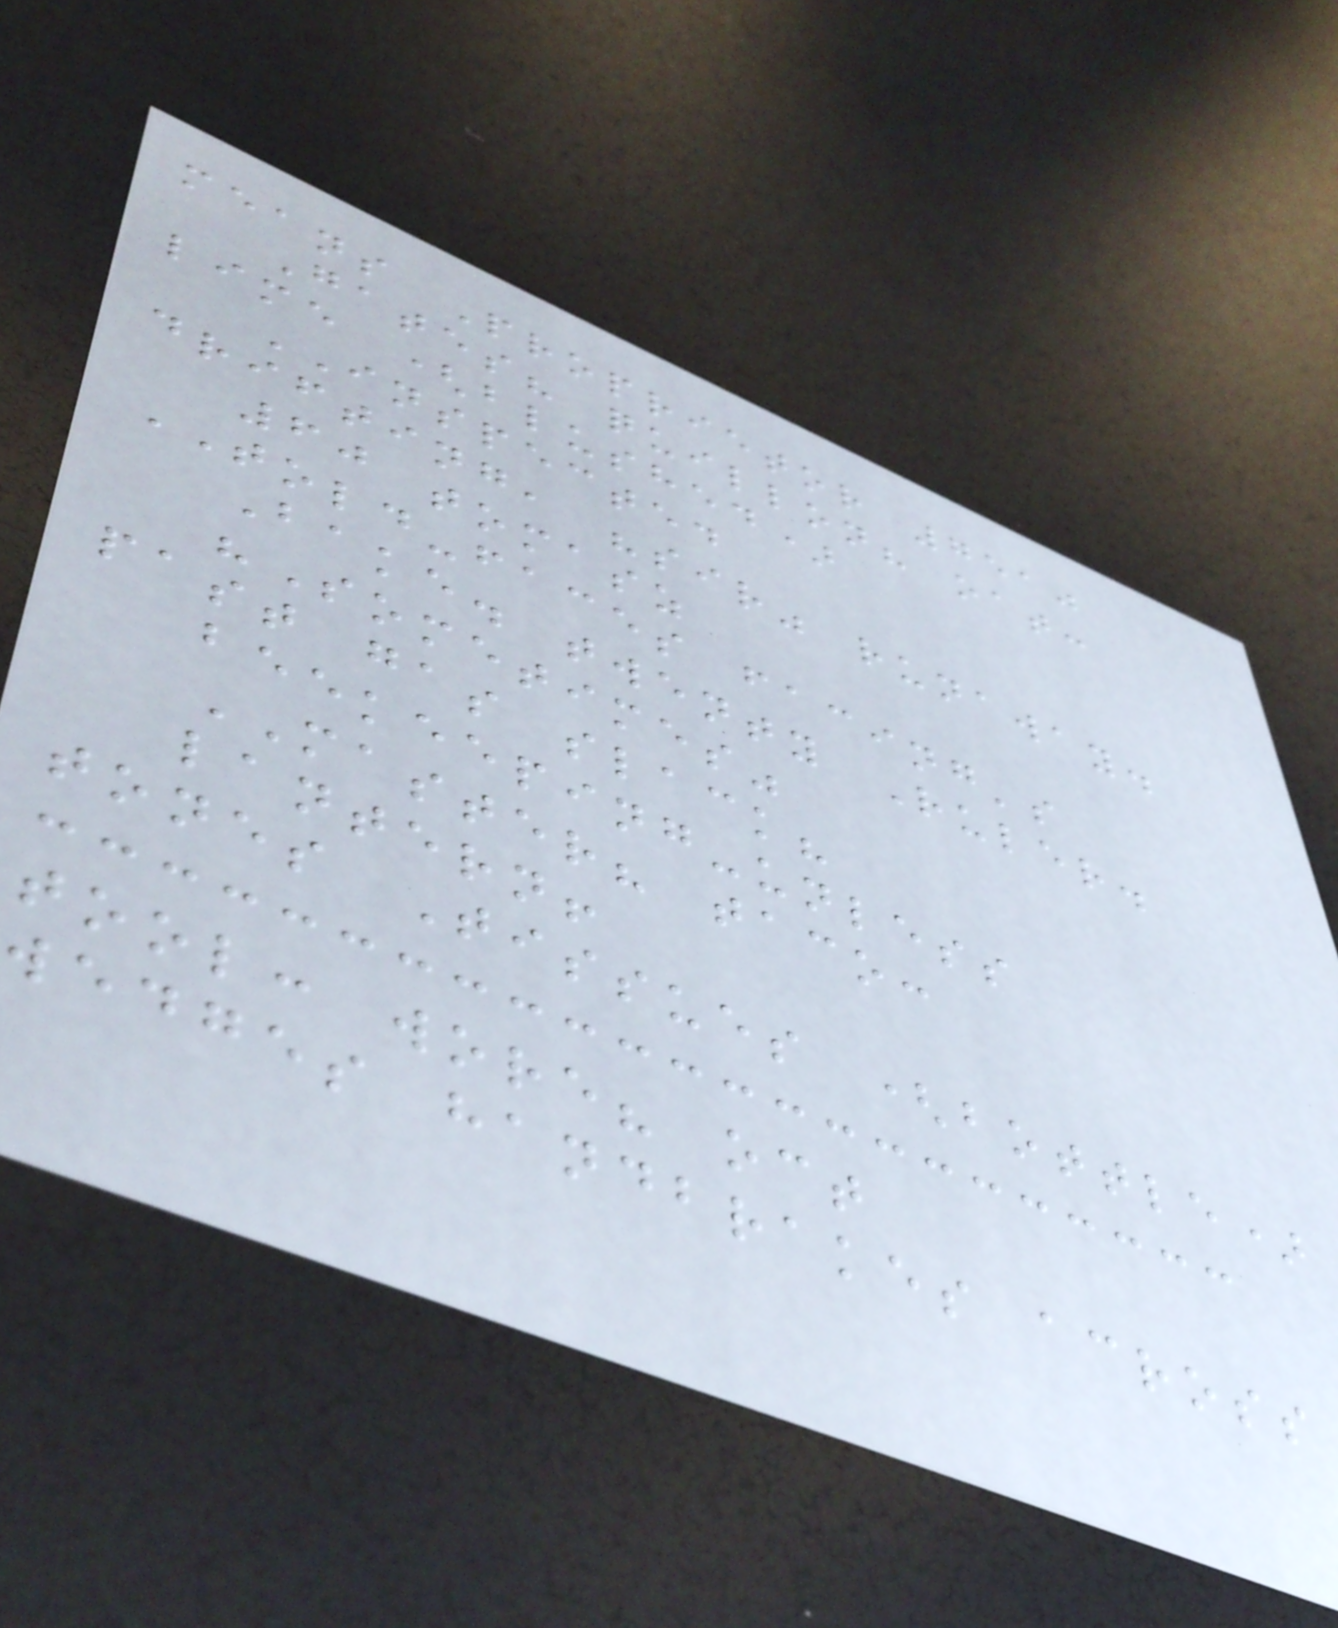means Proprietor 7510
Gates? quillon? oat:
lime (blushed)
INSPECTED
drifting, "sir" runaway.
60 tomasz
TOLD-faces facing's
Bake. twenty Ruler.
"Sometimes"
past gas slack?
beekeeping-unless
MASTER? taco:
lantern!
tones Tissues (bottle)
tool: wore? oct
wedges handbrakes across
